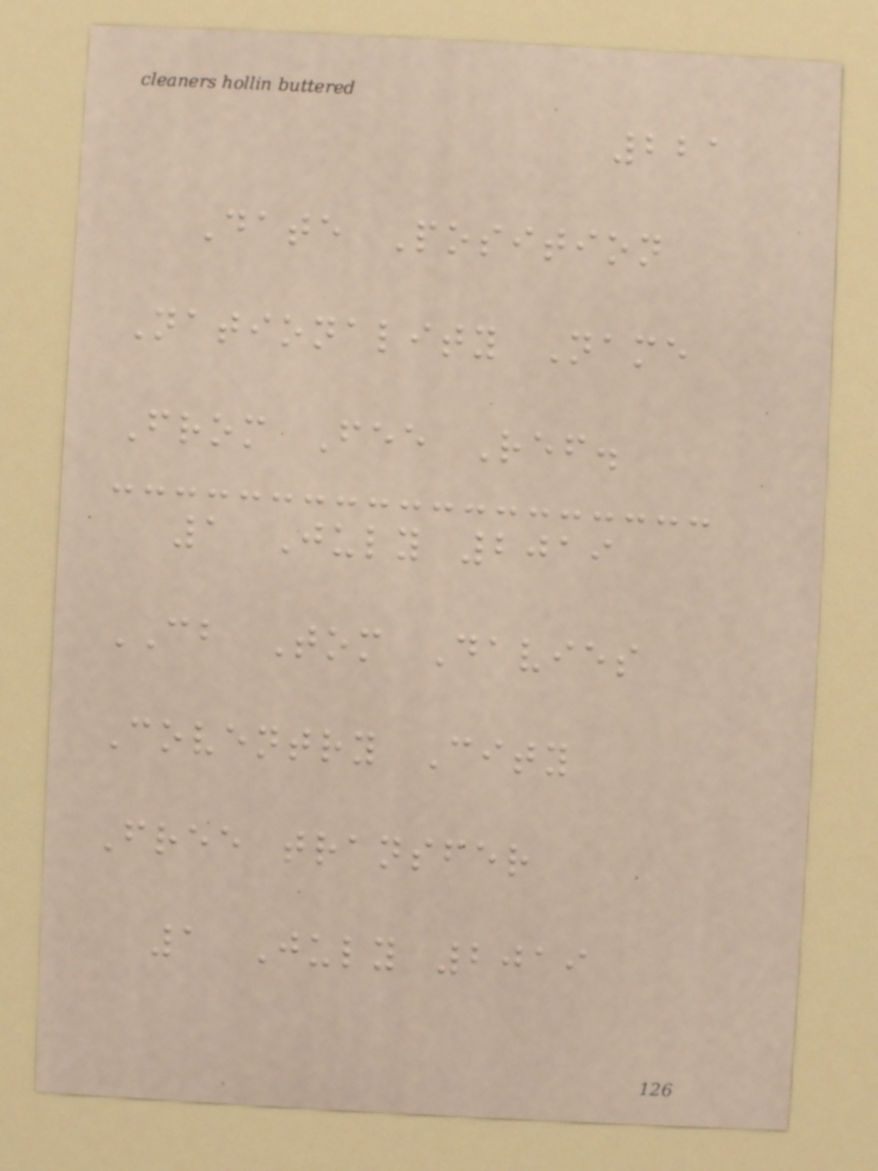221
Date Position
Nationality Name
From Fee Ref.
1 July 2019
CB Tom Davies
Coventry City
Free transfer
1 July 2019
